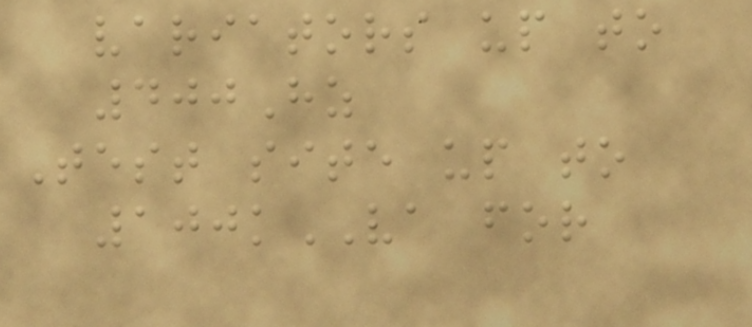variators up to
400Hz
Test site up to
100kVA for
